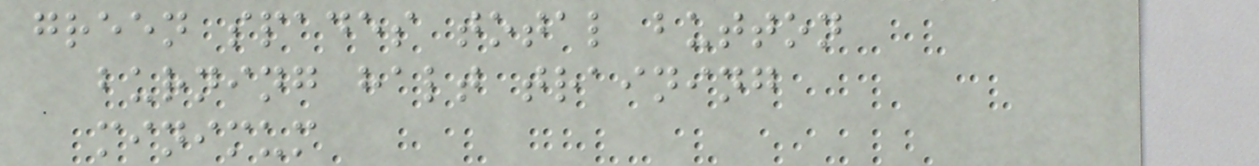green spades total button
burning halt training
minimum
